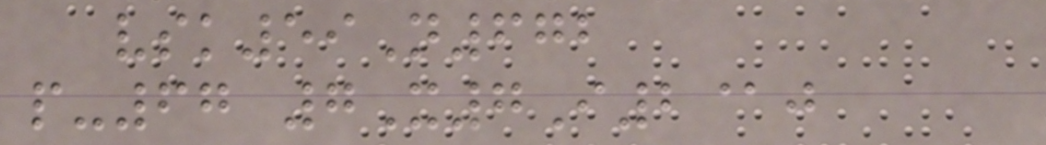vsk59N672
p-67 7X7I2@j
